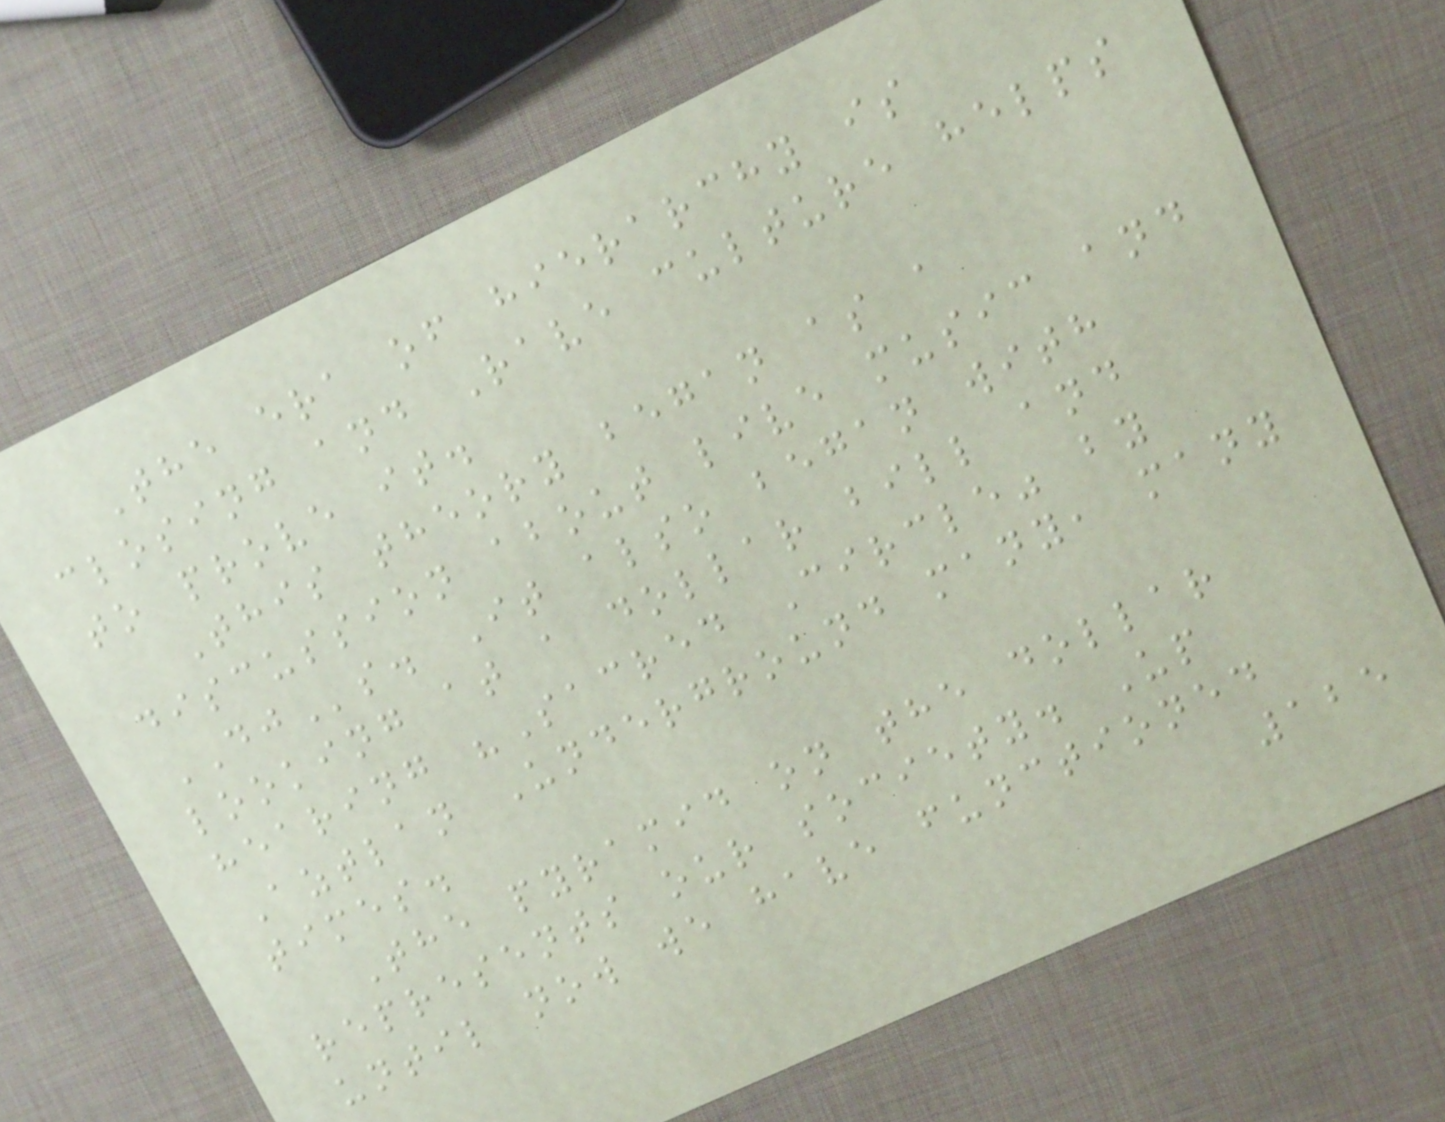The era of hierarchy is
closing and Rave culture helps
to prove it.
This theory began as a
discussion about live music and
DJs. It also began with
looking at a dollar bill and
hearing "Sacred Circle" by
Aztlan Underground many, many
times.
The pyramid on the dollar
represents our society. Up
until now we have functioned
125
